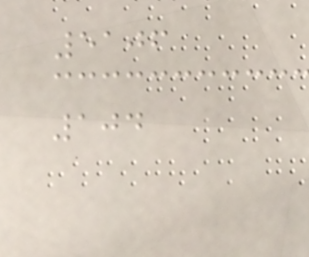5106
104
